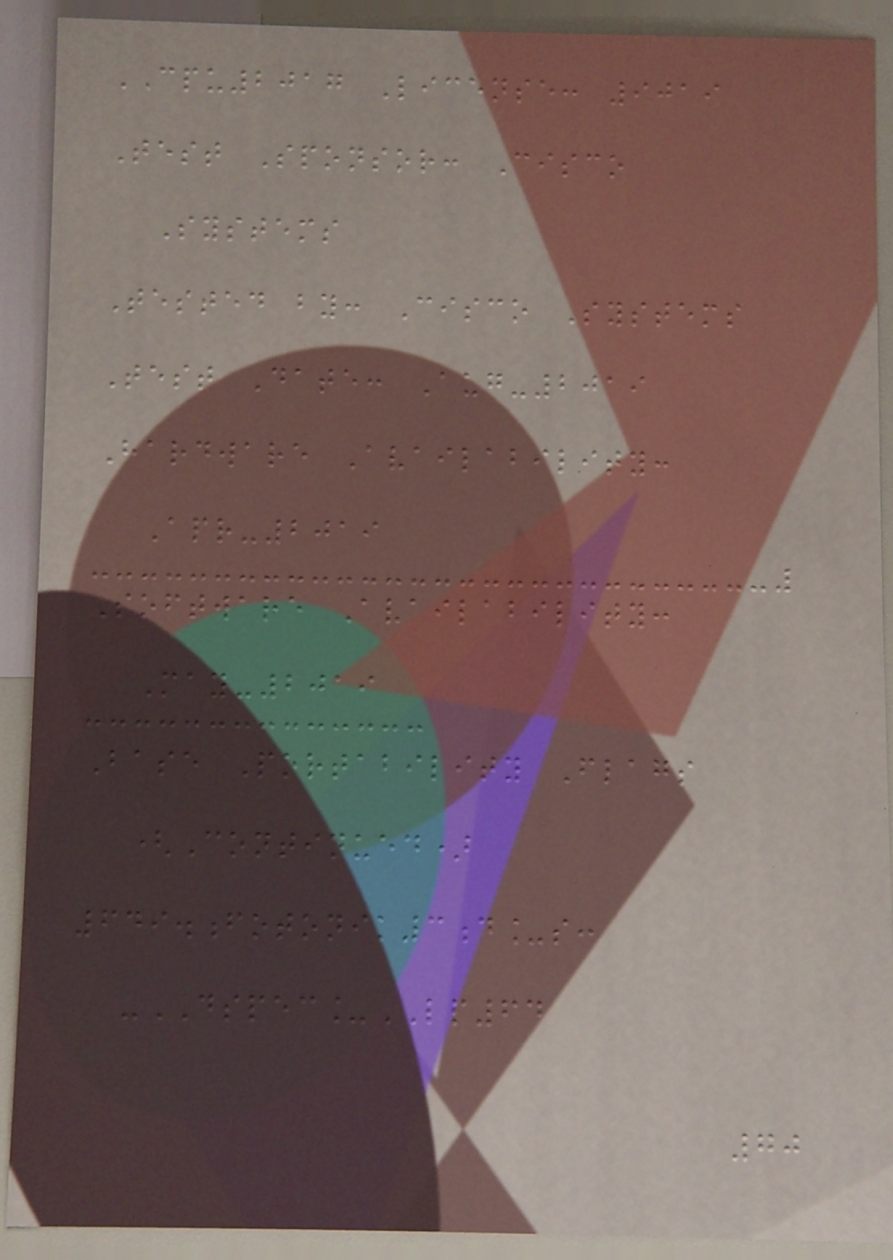CPU2017 License: 9019
Test Sponsor: Cisco
Systems
Tested by: Cisco Systems
Test Date: Aug-2019
Hardware Availability:
Apr-2019
Software Availability:
May-2019
Base Portability Flags
(Continued)
649.fotonik3d_s:
-DSPEC_LP64
70
